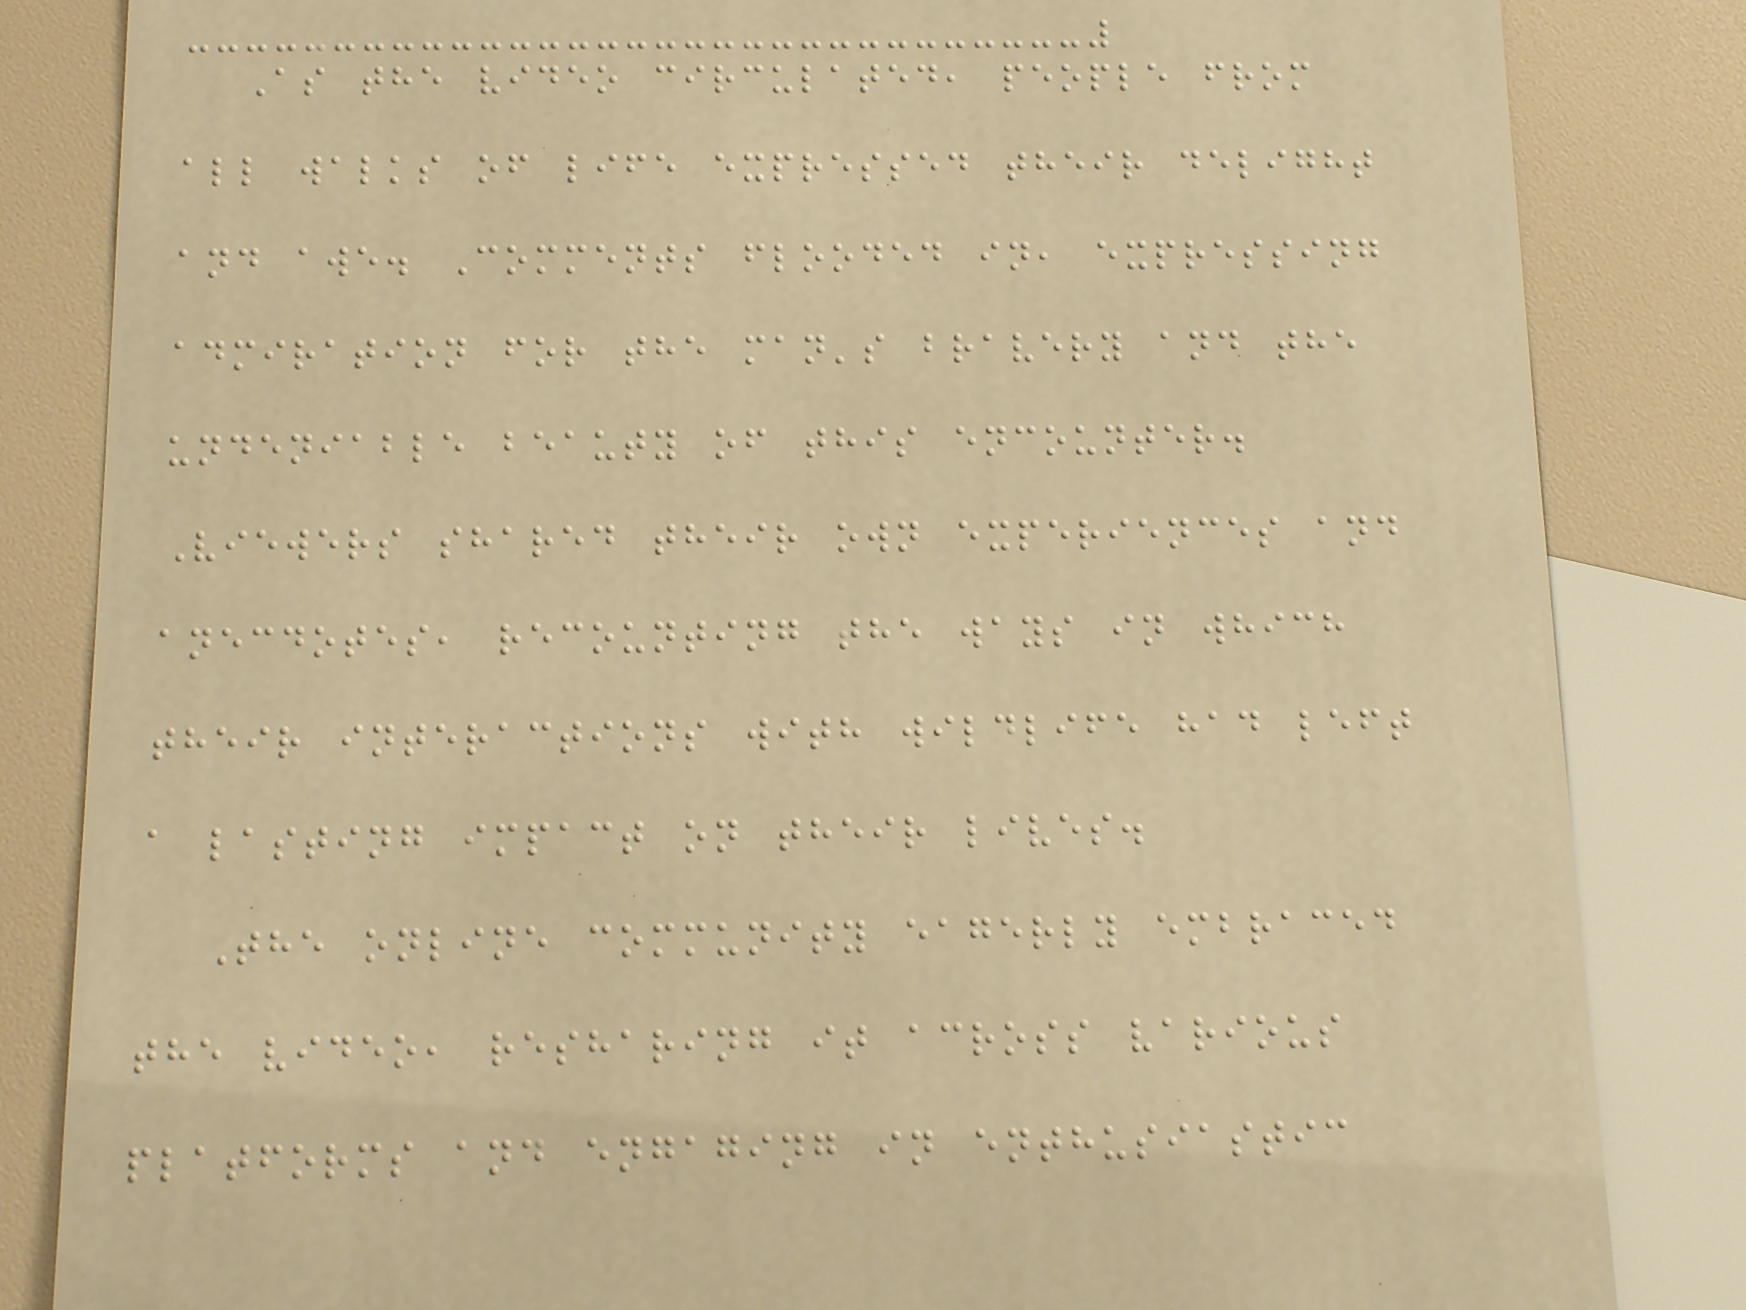As the video circulated, people from
all walks of life expressed their delight
and awe. Comments flooded in, expressing
admiration for the man's bravery and the
undeniable beauty of this encounter.
Viewers shared their own experiences and
anecdotes, recounting the ways in which
their interactions with wildlife had left
a lasting impact on their lives.
The online community eagerly embraced
the video, resharing it across various
platforms and engaging in enthusiastic
